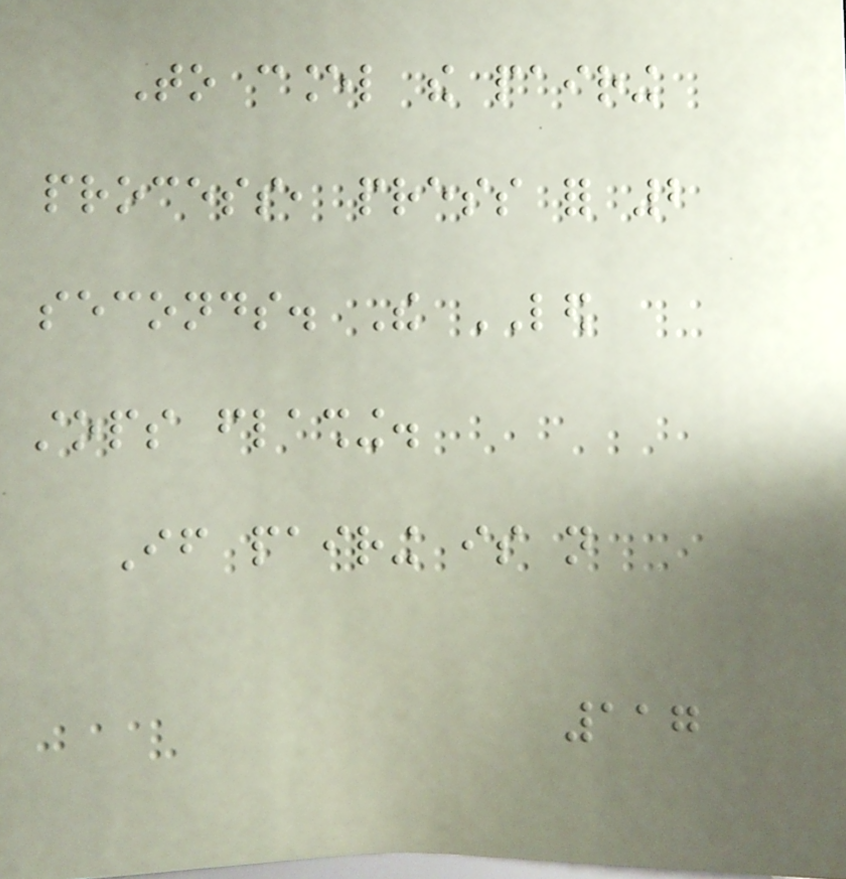To cancel the pairing
process, press for 2
seconds. The LED
stops flashing.
If pairing is not
117
